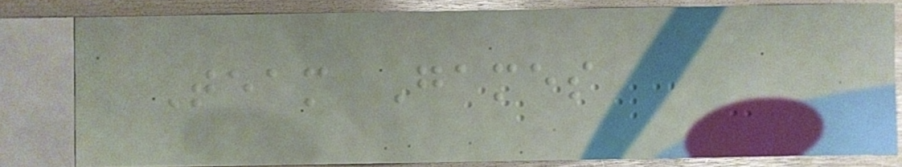Team Games
